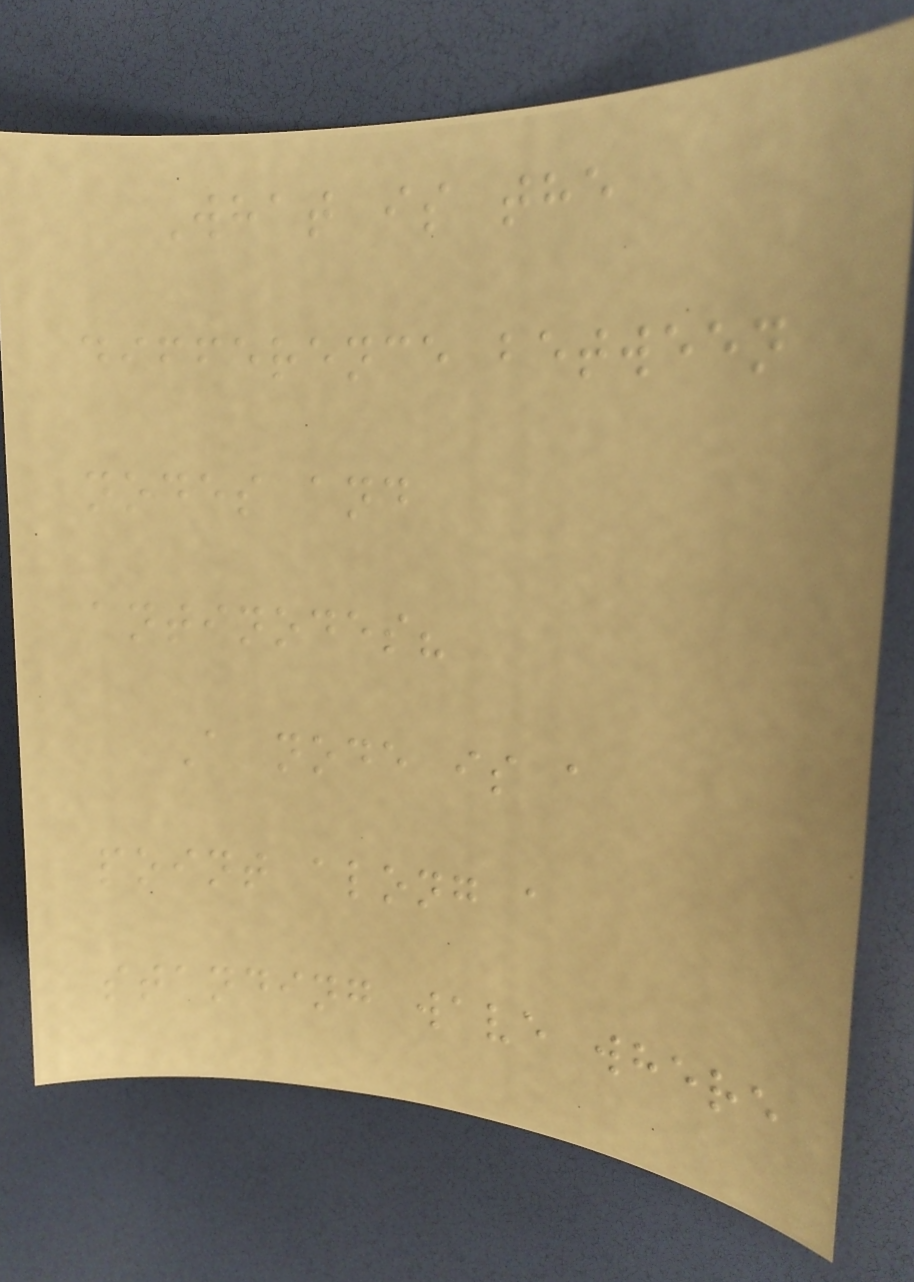What is the
difference between
nodes and
antinodes?
A node is a
point along a
standing wave where
